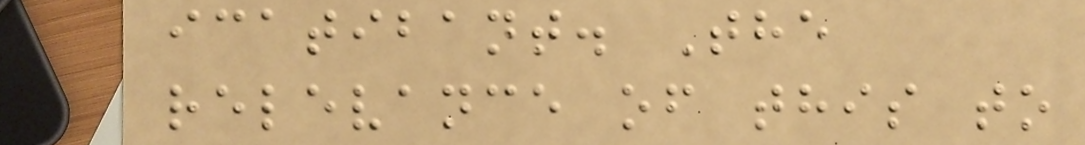icatibant. The
relevance of this to
